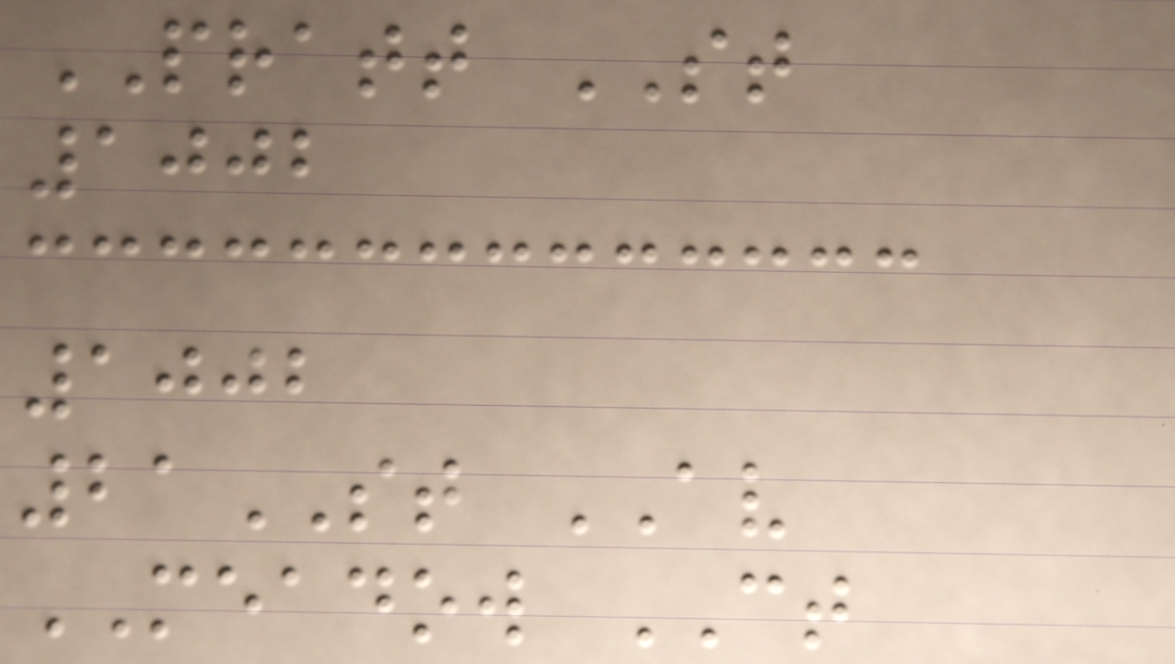PRATT ST
1002
1002
21ST AV
MEADOW CT
